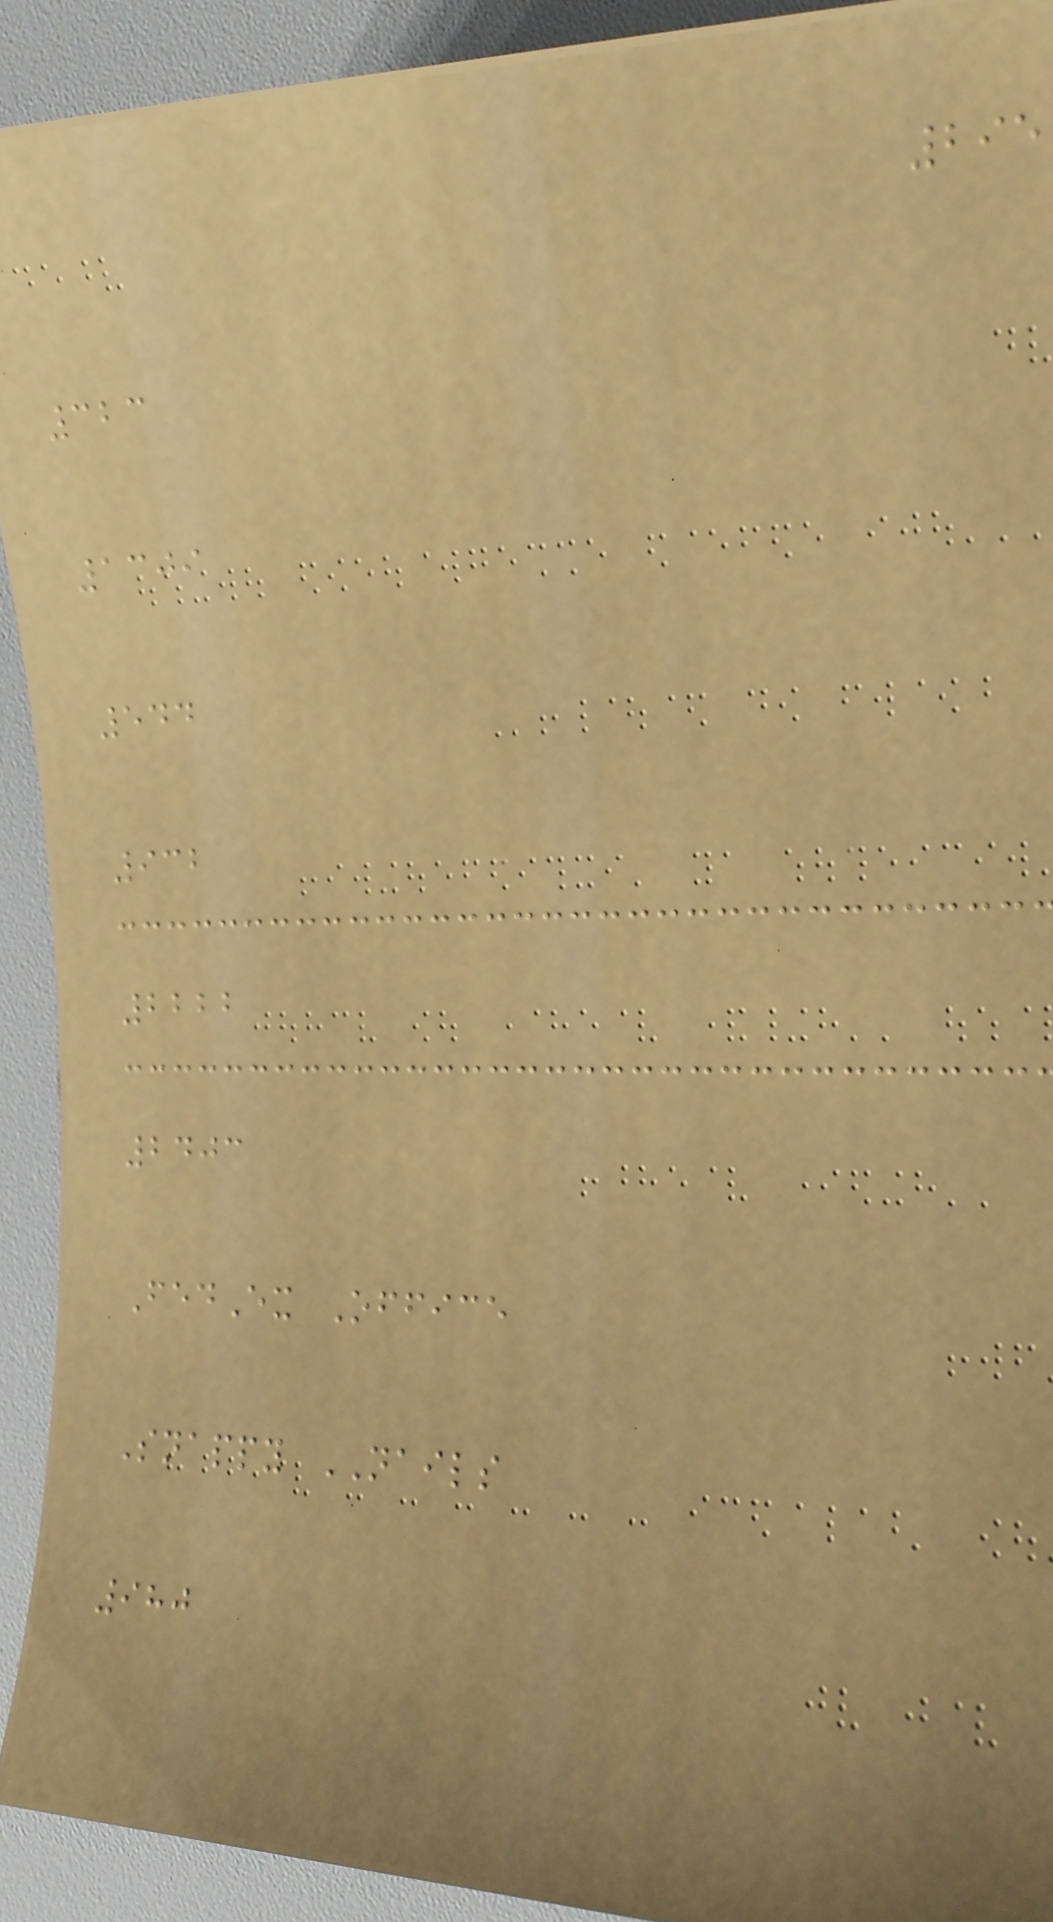295
323
1309
544
932
2222
2403
FedEx Office
Snappy NAILS
980
